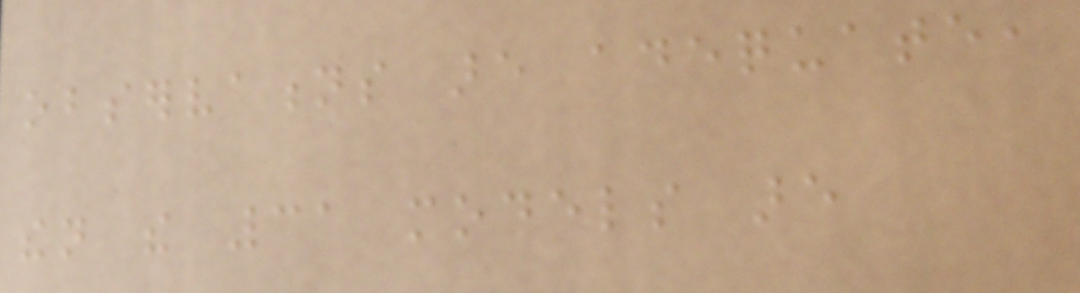observations are adequate,
then the 31 models are
